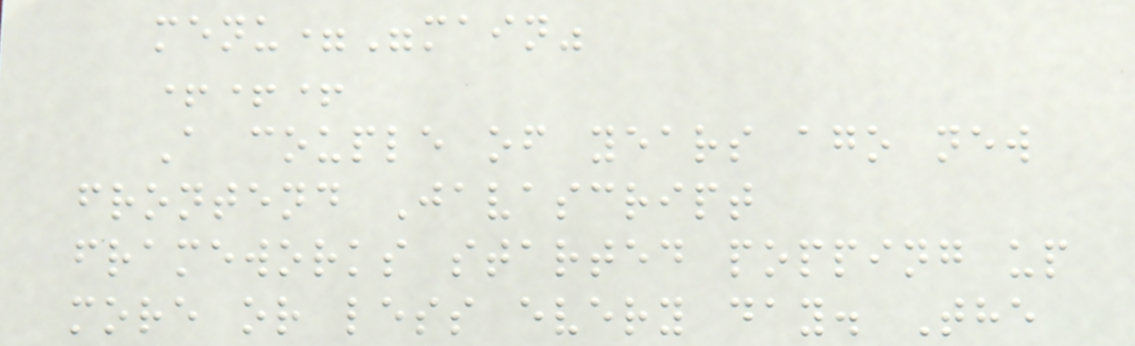menu="main"
+++
A couple of years ago new
frontend Javascript
frameworks started popping up
more or less every day. The
